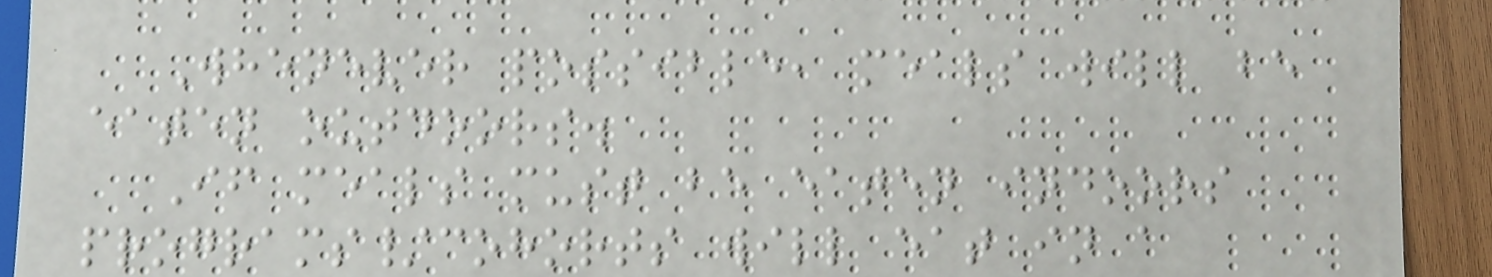Whenever possible, meals will be
eaten outdoors.
If meals must be eaten indoors
programs/cohorts will eat in a
